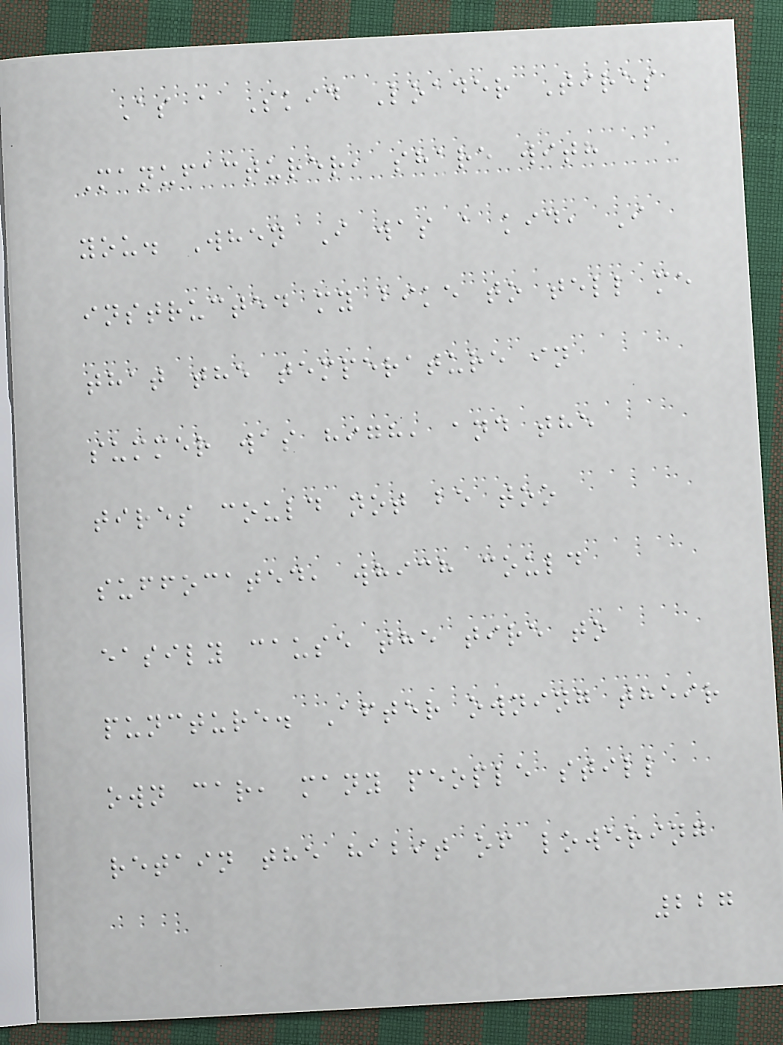As a Skid Loader Tires
Manufacturer, share with
you. When I was a kid, I
instructed my bike to tell me
that the temperature in
summer was high, and the
tires could not be too
suffocated, which could
easily cause the tire to
puncture. After owning their
own car, many people still
retain the habit of lowering
227
